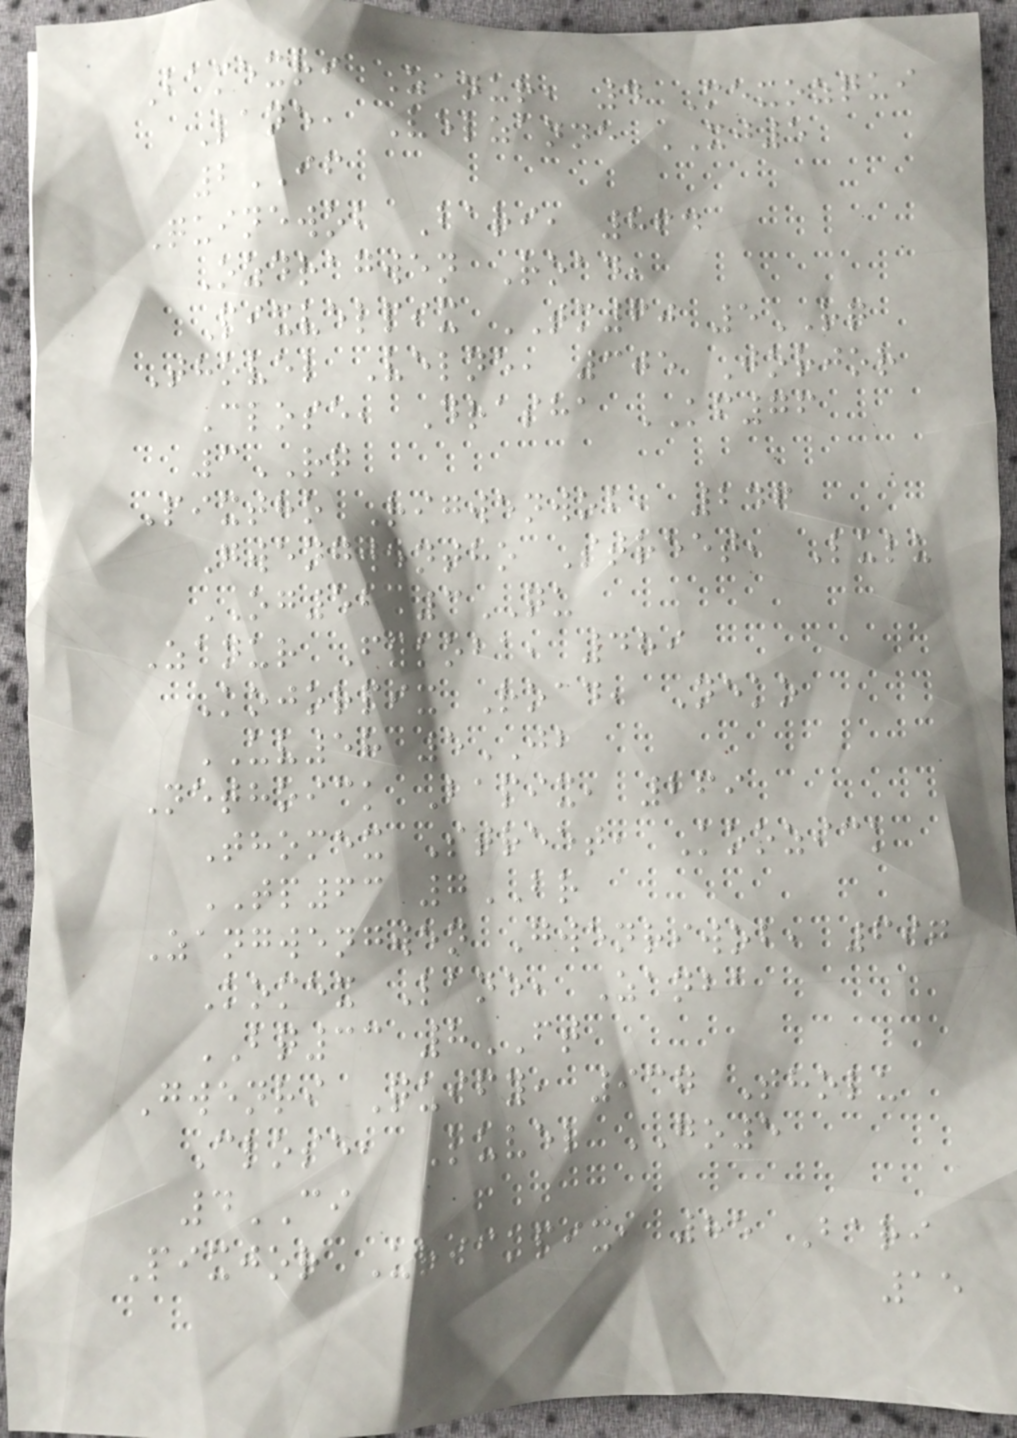Bamexri Zanur, 4 Mexozqui
Lane, Velzanne XJ5
2IF
Quinewob Bari, 864
Ozdragwen Road,
Pixvelpix TM60 5RQ
Thovel Velne, 305 Jorjor
Close, Drasha KF76
3RQ
Pixtho Rigwenwob, 246
Gwengwentho Street, Lulu
OG52 3QU
Zanur Fykoba, 489
Kojorpix Road, Neko
UV58 5JB
Nethoick Bapix, 269
Thomex Street, Koozick
TP63 7BR
Zangwengwen Gwenriwob, 697
Komex Lane, Zanba
BQ33 8FT
Gwenri Quify, 937 Tholu
Close, Luvel GO5
4CI
Pixjor Urickpix, 85 Bari
15
